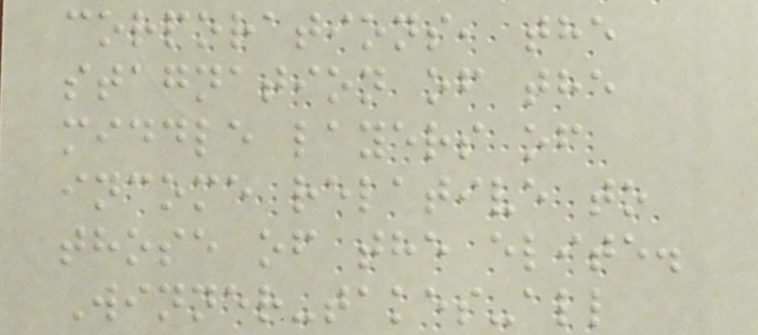corporations, the
stagnation of the
middle layers of
income relative to
those of the elite.
Winner-takes-all
